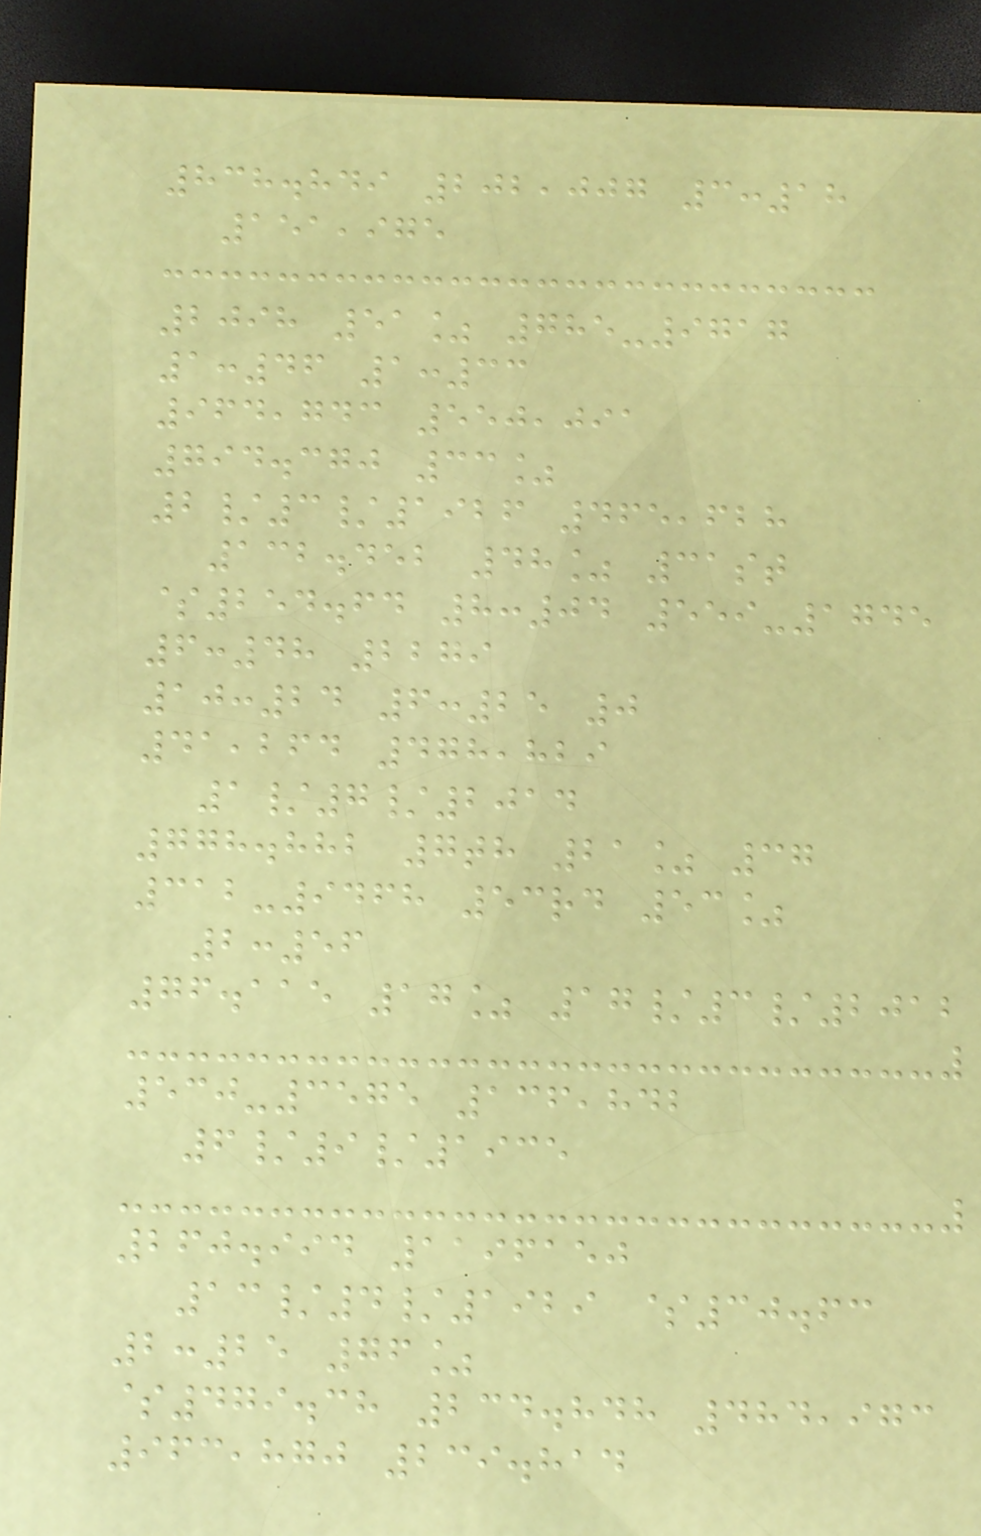838.849 202,007 3:18
151,975
2098 51% 785-9717
1:46 1:33
964,743 550,091
794.370 33%
2/3/1926 465,628
132.452 48% 31st
$254.64 8:04 559-1745
6:48 2279
10:24 6:25 0
41,264 478,829
1/7/2014
778.882 7th 21% 37
312-9468 53rd 53%
2:56
76.115 17% 17/3/2012
530-3575 136,842
6/9/1935
260.994 1196150
13/4/1929 $30.63
2:25 76%
$479.38 234.848 484,973
963,870 239.814
